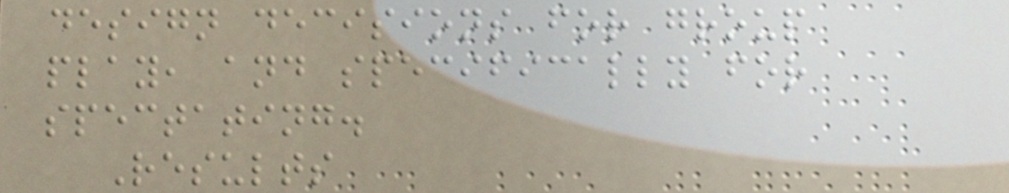design decisions for group
play, and specifically for
spectating.
Results
